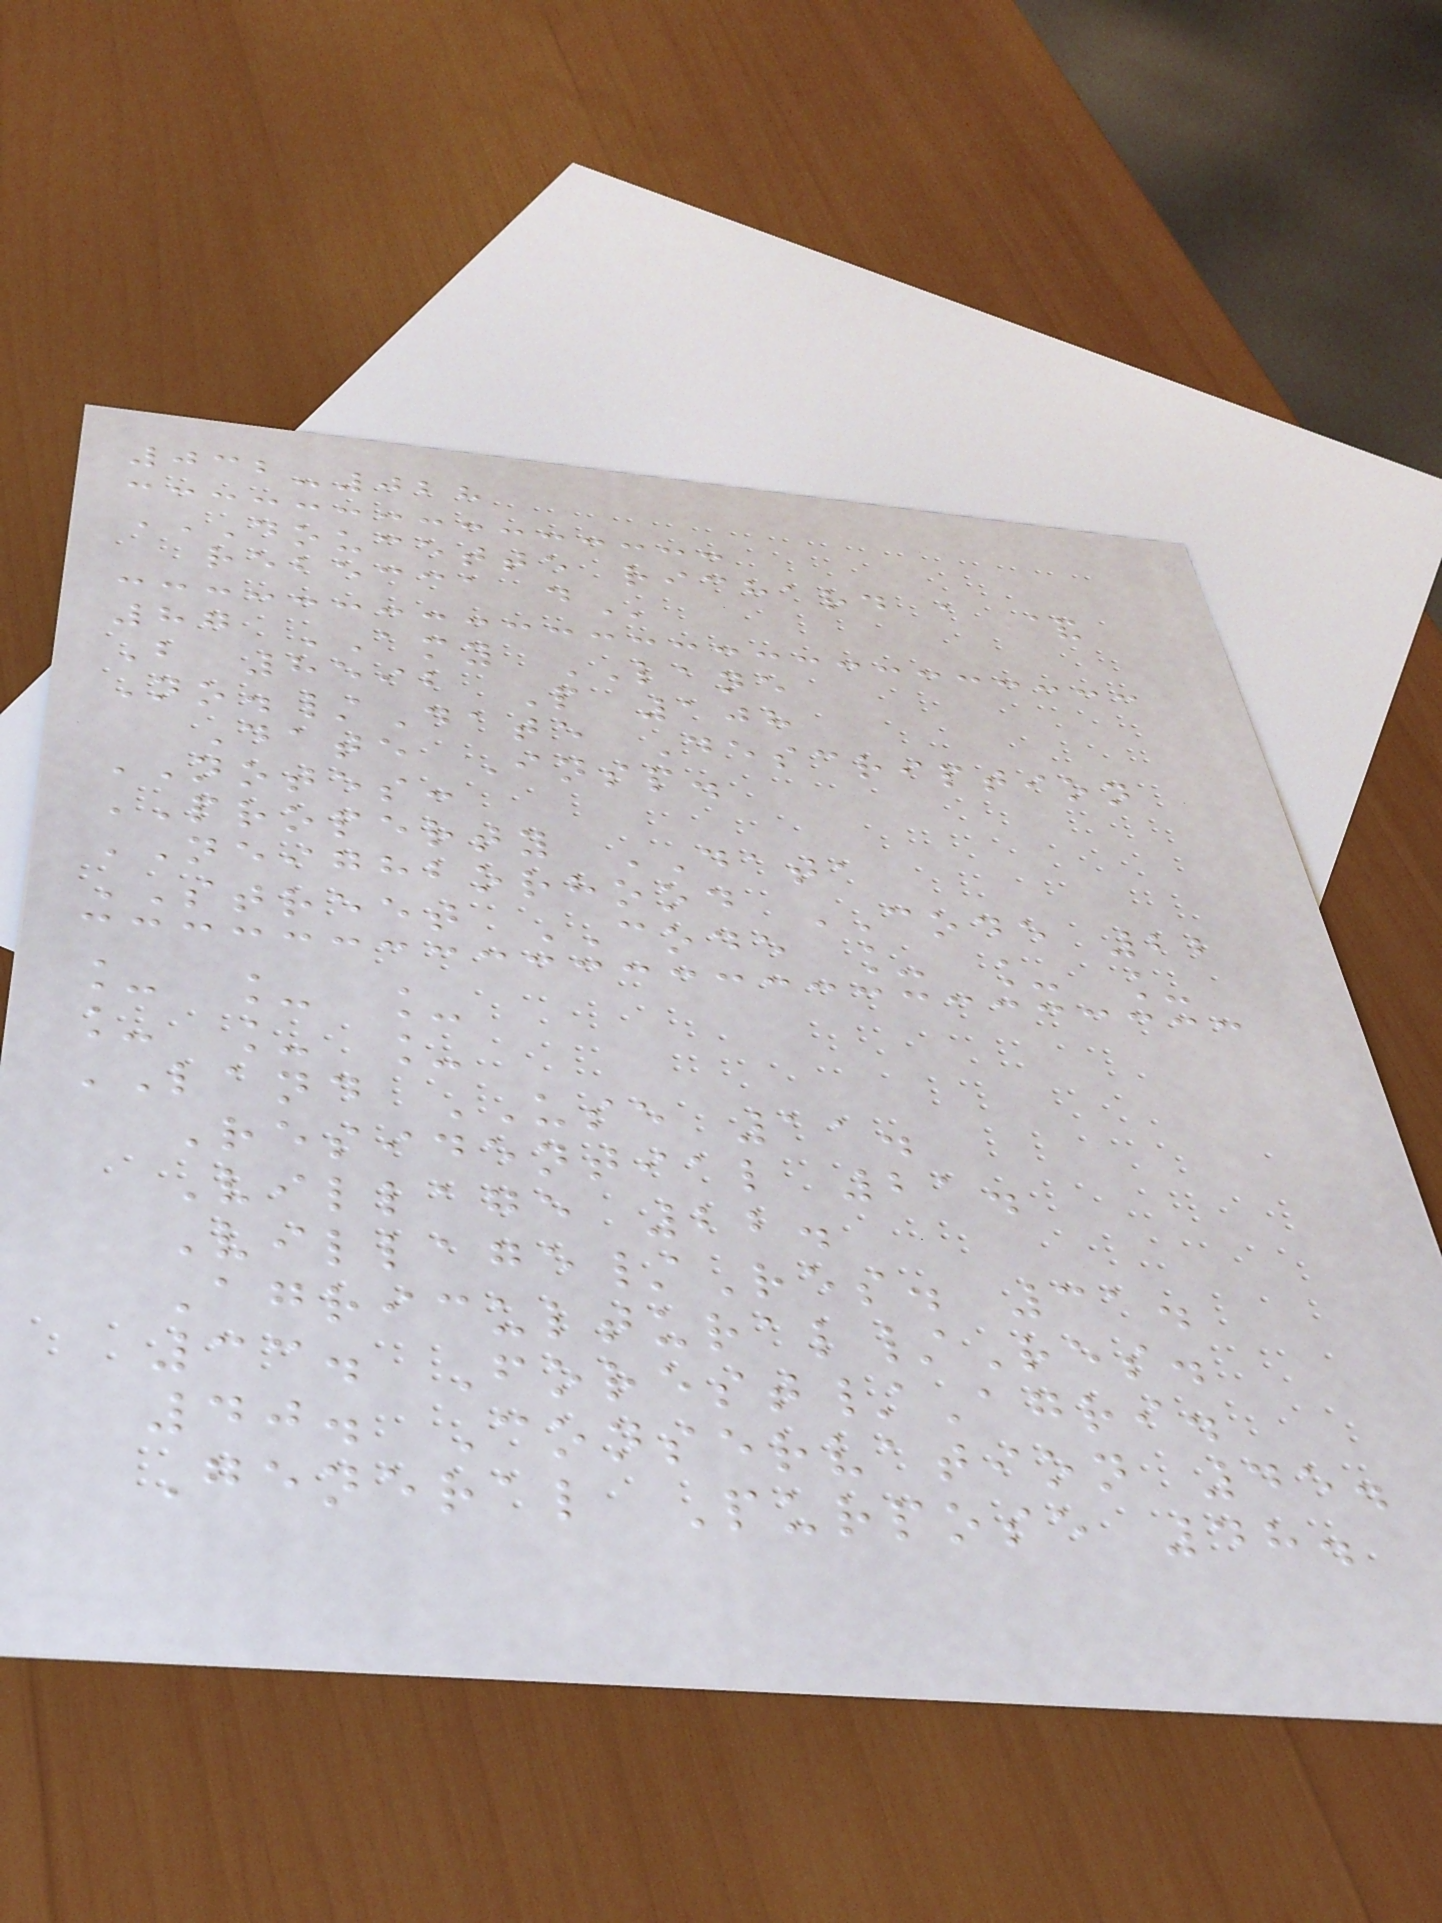032-028
DOUCETTE RICHARD A &
rebecca
87 AMY LANE
B 8592 P 108
No./Date Description
Date Insp.
NOTES:
PROPERTY DATA
NEIGHBORHOOD CODE 22
STREET CODE _ _ _
_ _ _
_ _ _
LAND USE 11.
Residential 21.
Village 22.
Village/Res. 31.
Agricultural/Res.
33. Forest/Agri.
40. Conservation 45.
General Purpose 48.
